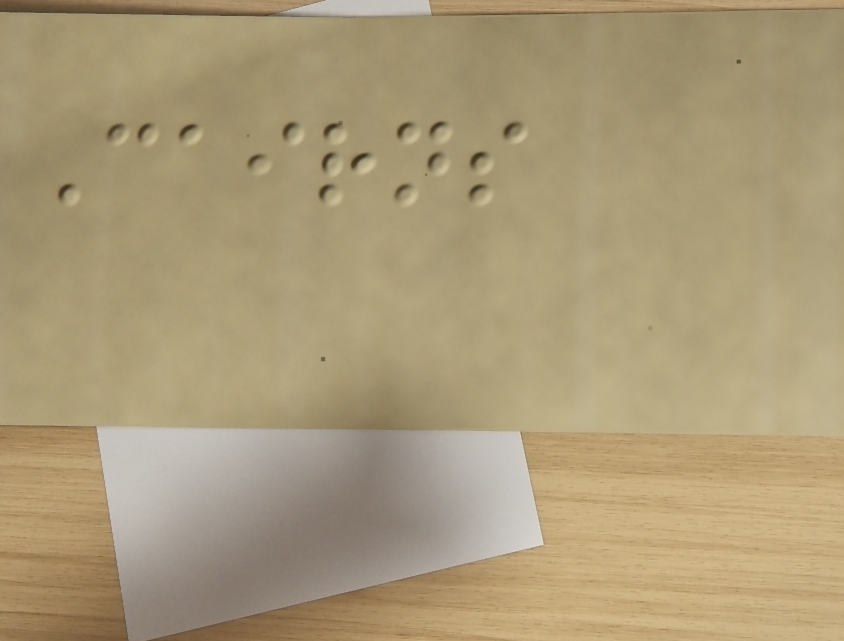Cairns
